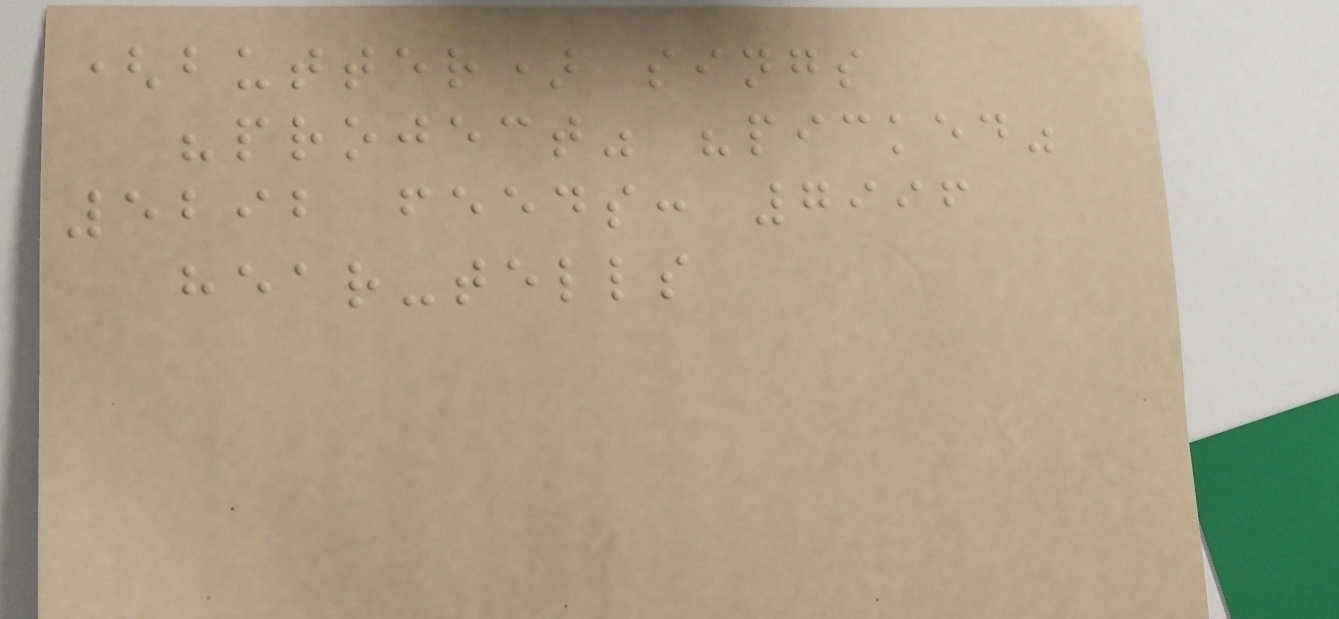(butter) sings
"project" "picked"
5292 feeds: 7996
hear-tells
